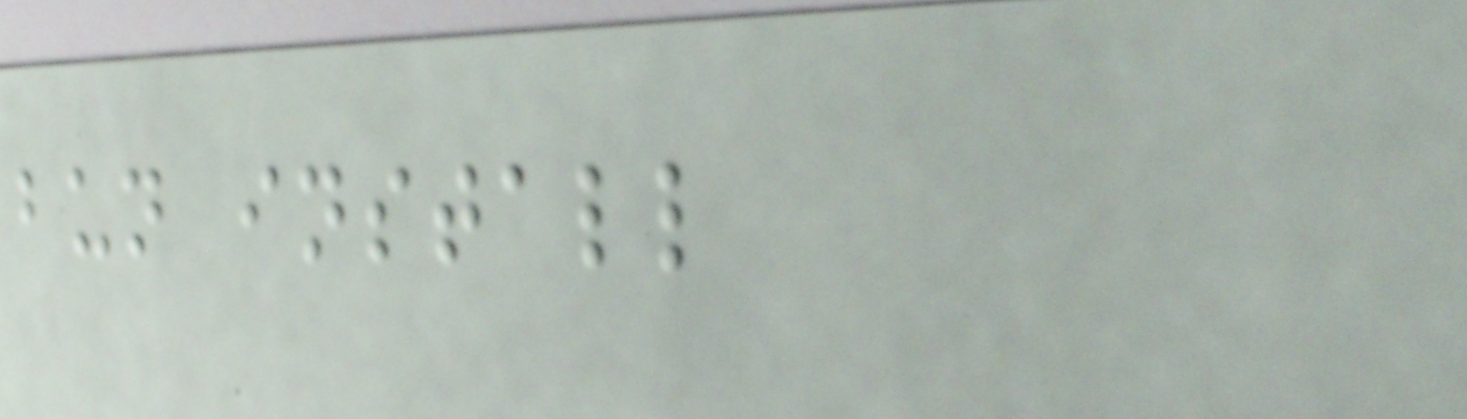bun install
